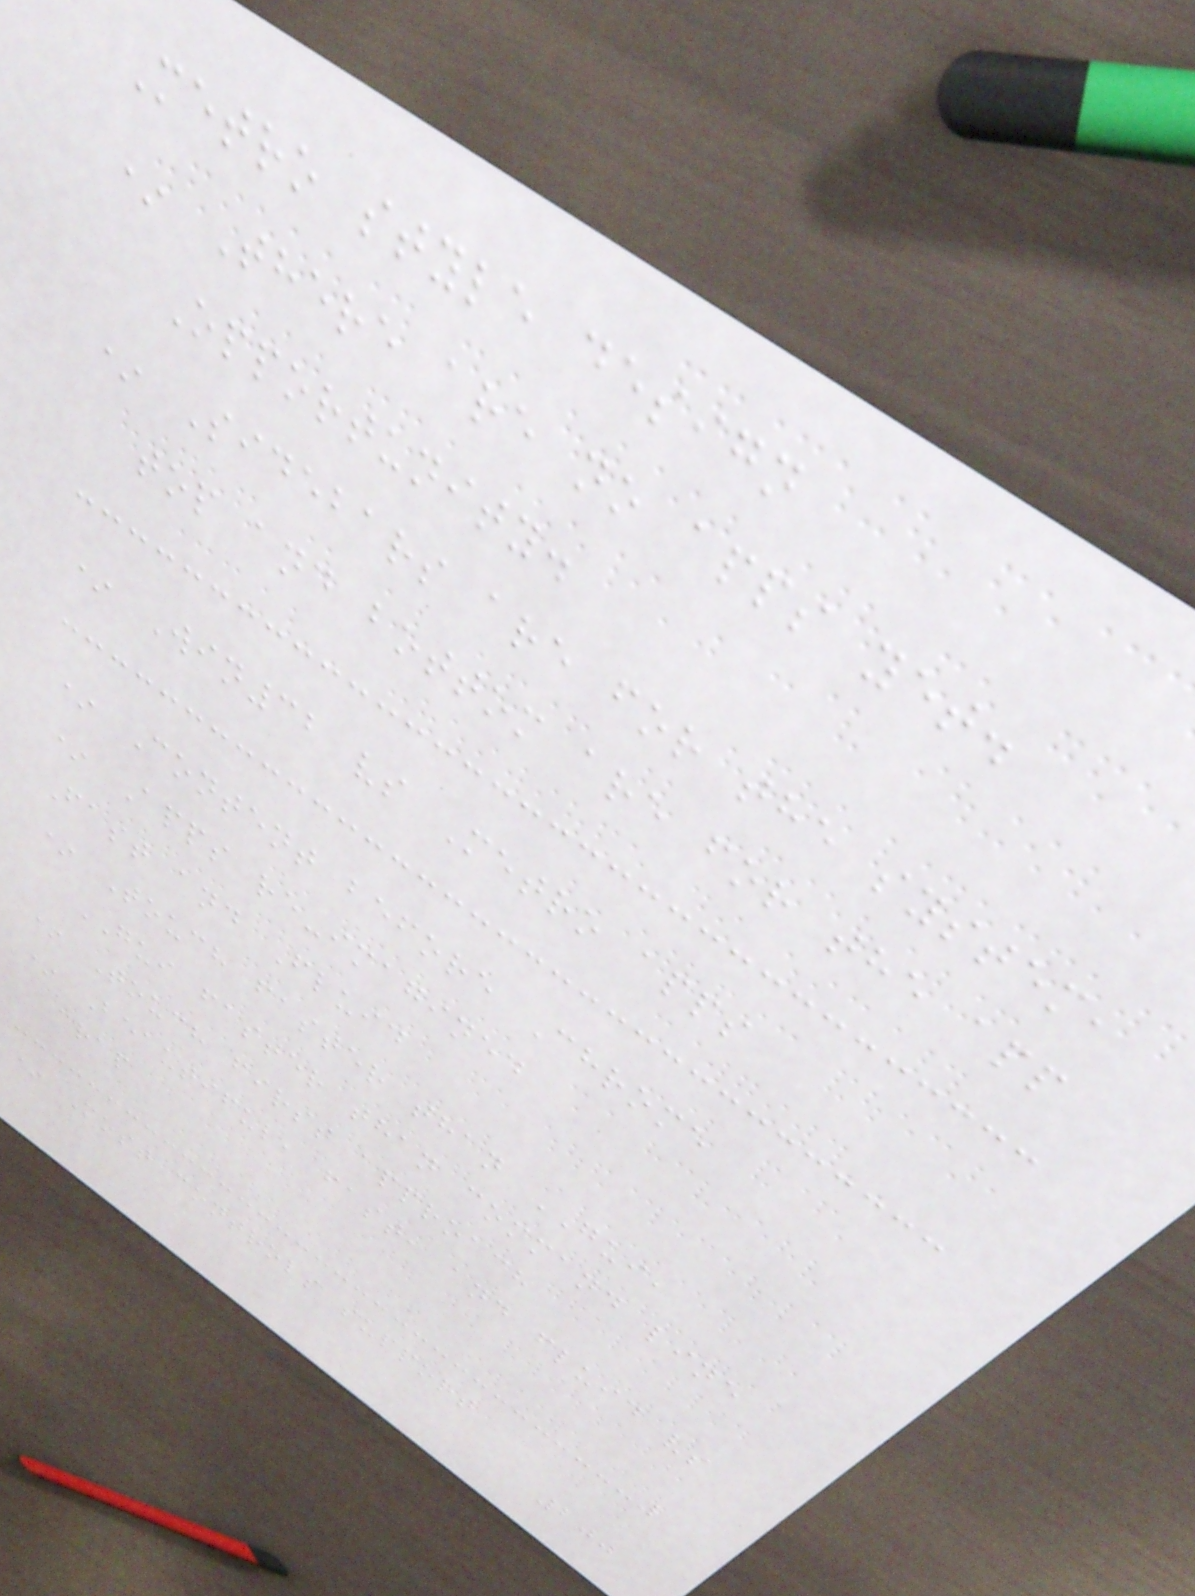Metro style design
* There are no apps yet.
Opportunity.
* Sidebars are for the system,
top and bottom are for the app
* Win32 vs Metro apps
* Content before Chrome
* Apps re-imagined
Fast and Fluid
* Touch faster than GUI,
GUI faster than command line
* Touch first approach
* Beautiful, fast, and fluid vs
crap
* Most controls support
200
